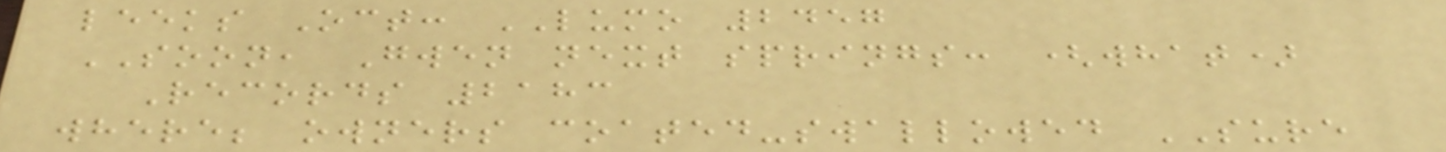leeks Oct: LUMO 2457
SOON, Gwen next springs: (what)
Records 2183
where; owners coated-swallowed SURE
